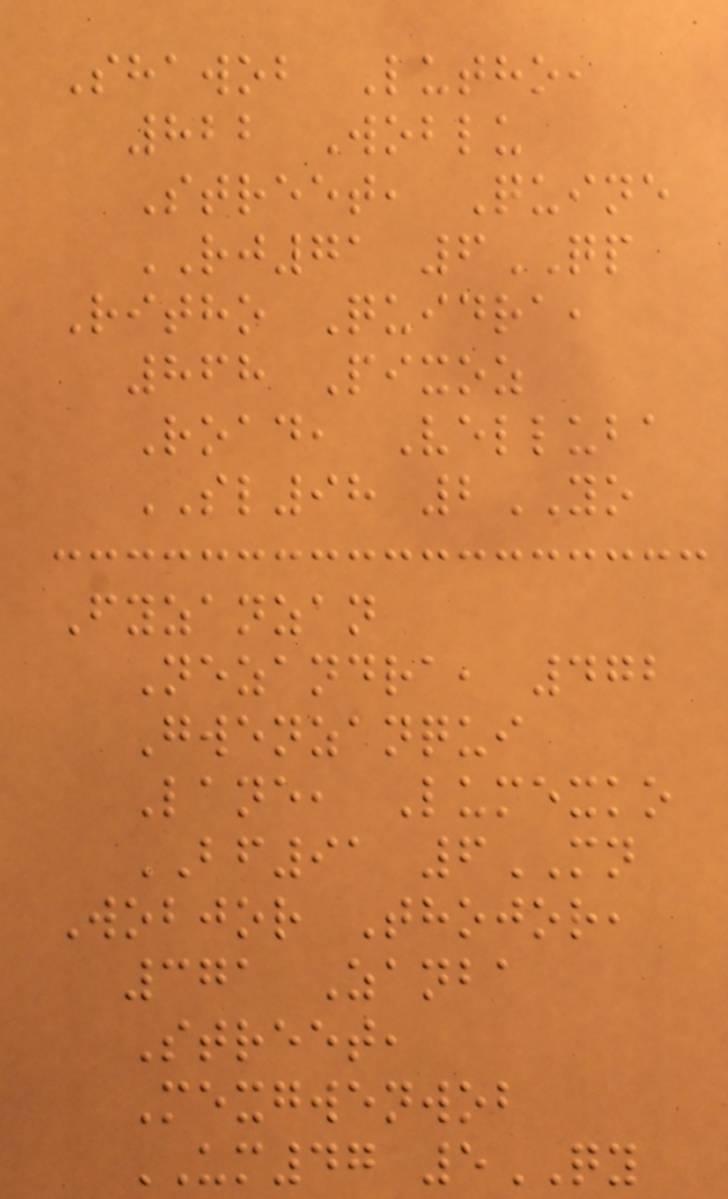Shawob Lutho,
822 Woblu
Street, Quine
RJ71 6QP
Ritho Quidra,
868 Pixoz
Road, Velluba
SL98 2YO
Fyzanzan
Nezandra, 472
Gwenzanqui
Lane, Lumexko
BF91 6MN
Wobjor Thojor,
371 Zanba
Street,
Mexgwenwob
UM47 5QY
